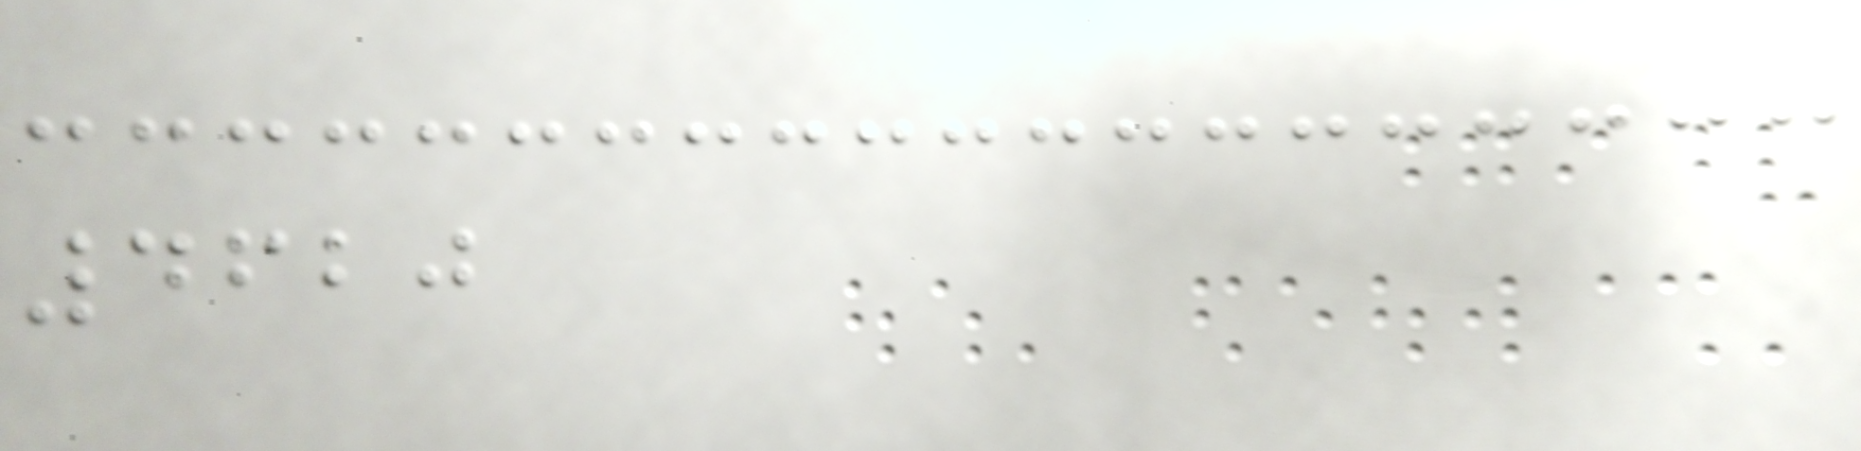4620
